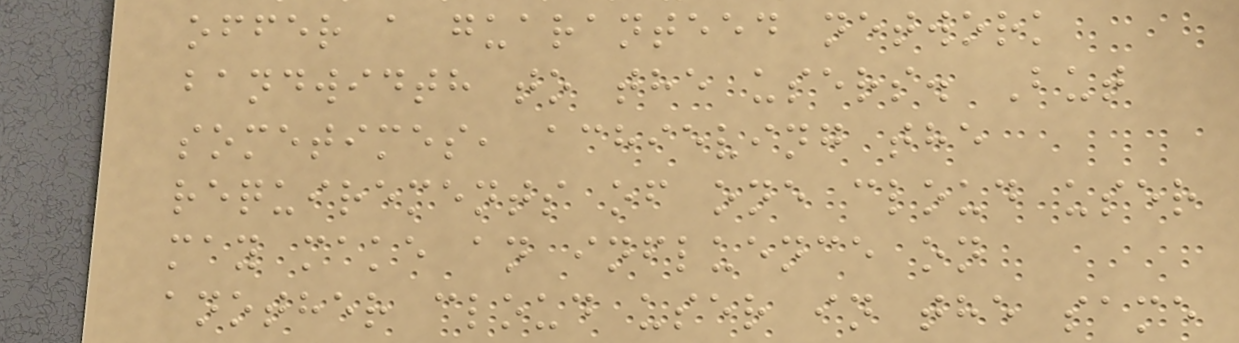offer a guaranteed network
bandwidth to the users. But
sometimes, achieving the
requirements of one cloud user
may make an influence on
another cloud user in the same
